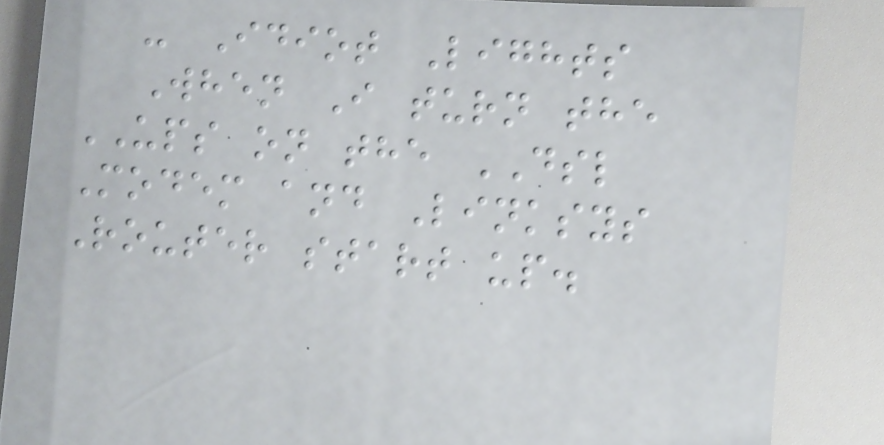- Idiot Lights
When I turn the
UPS on the DSL
Modem and Linksys
Router start up.
